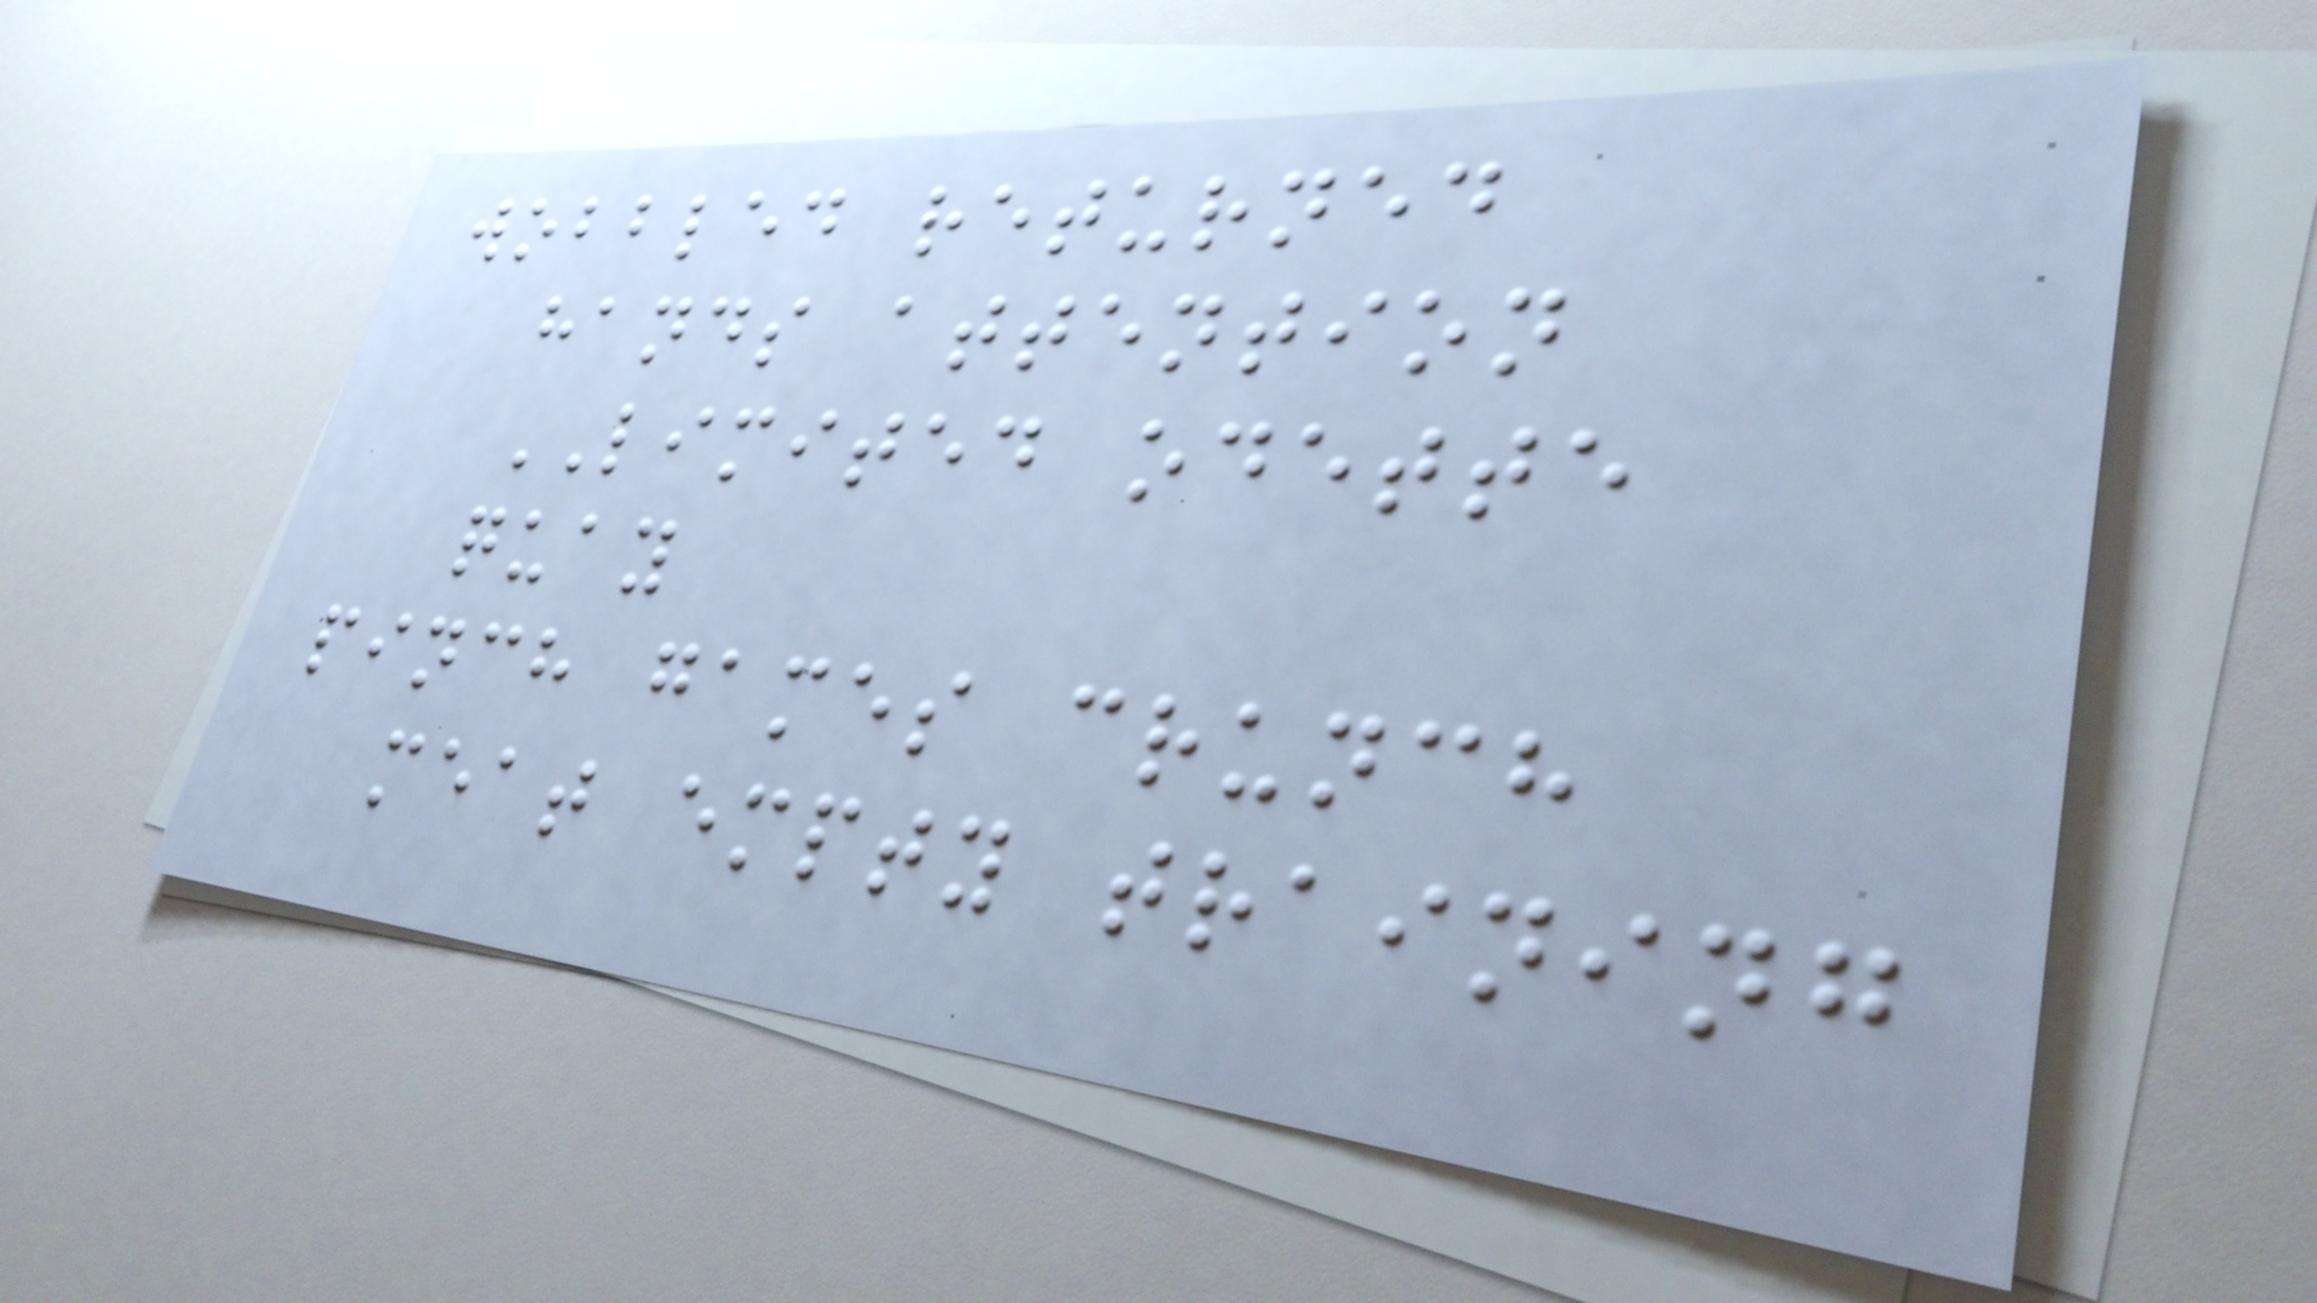wobbled returned
hands attention
LIMITED odette
quay
pinch games crunch
meat empty training
